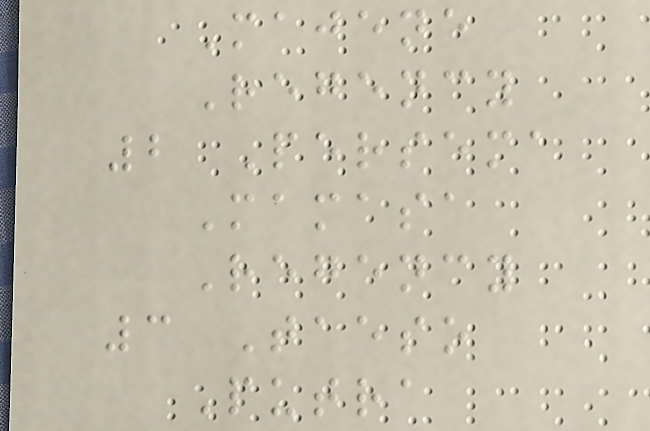Majene
Regency
2 Persema
Mamasa
Regency
3 Taeso
Putra
